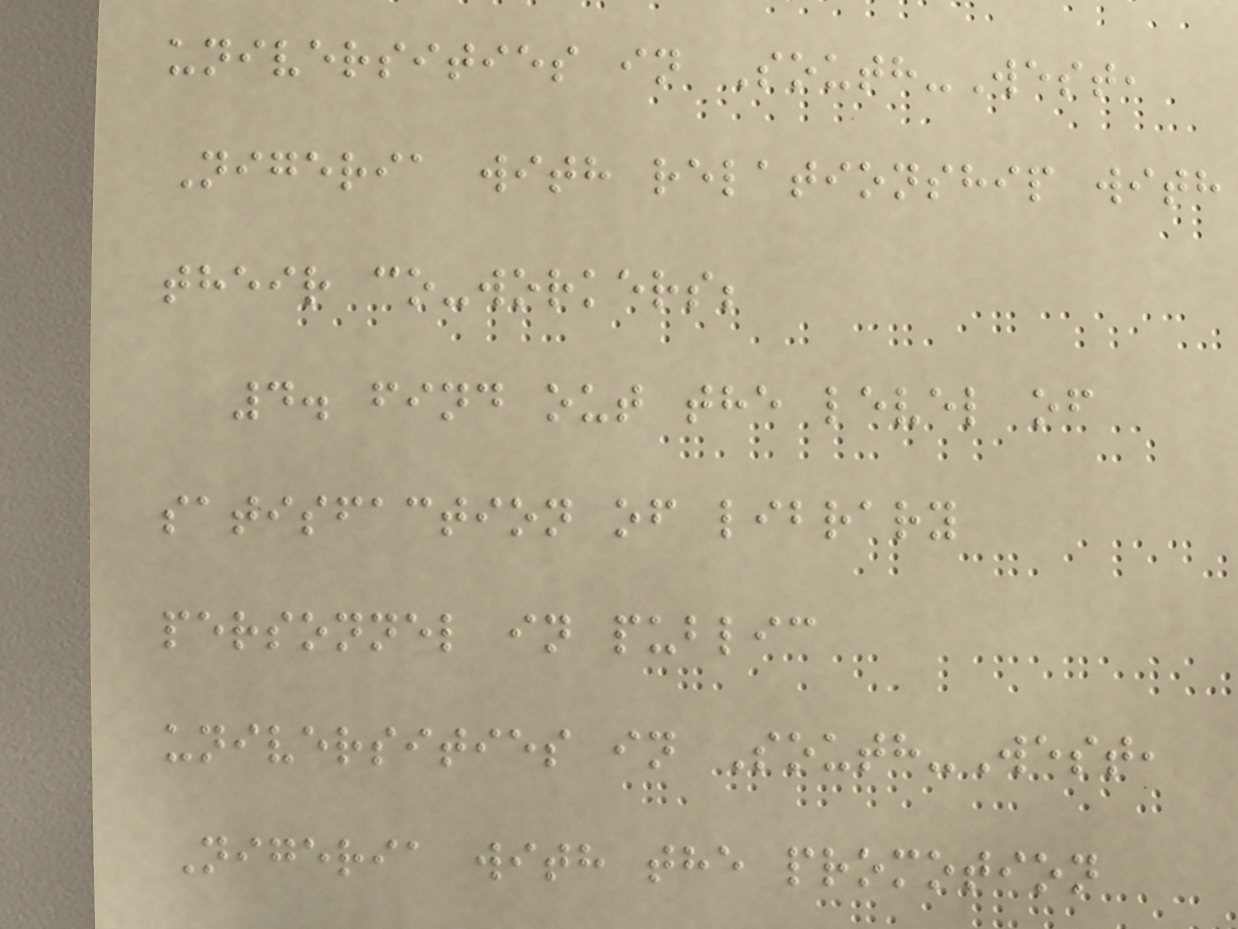universities in South-West,
Nigeria with relationship with
their co-workers;
4. find out the level of
satisfaction of library
personnel in public
universities in South-West,
Nigeria with the promotion
